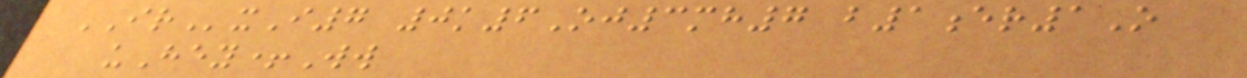IRxI7 0k6Oj3mh7 b1er1O
uHey+Ww
